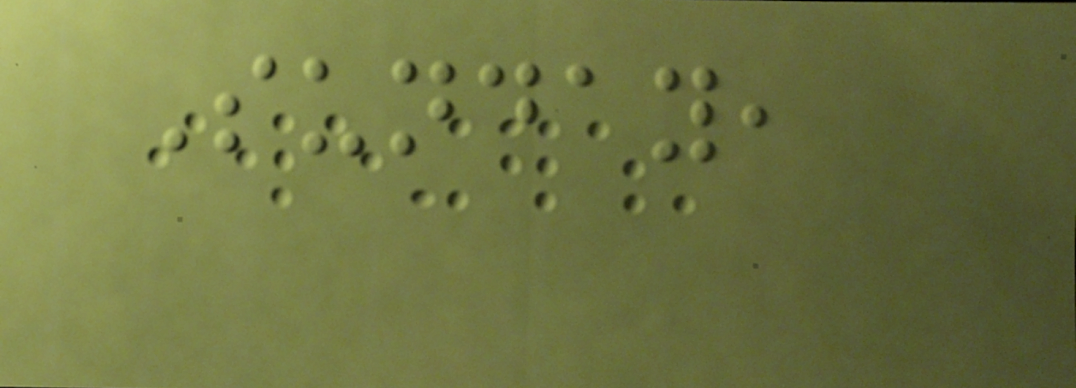Sunday,
